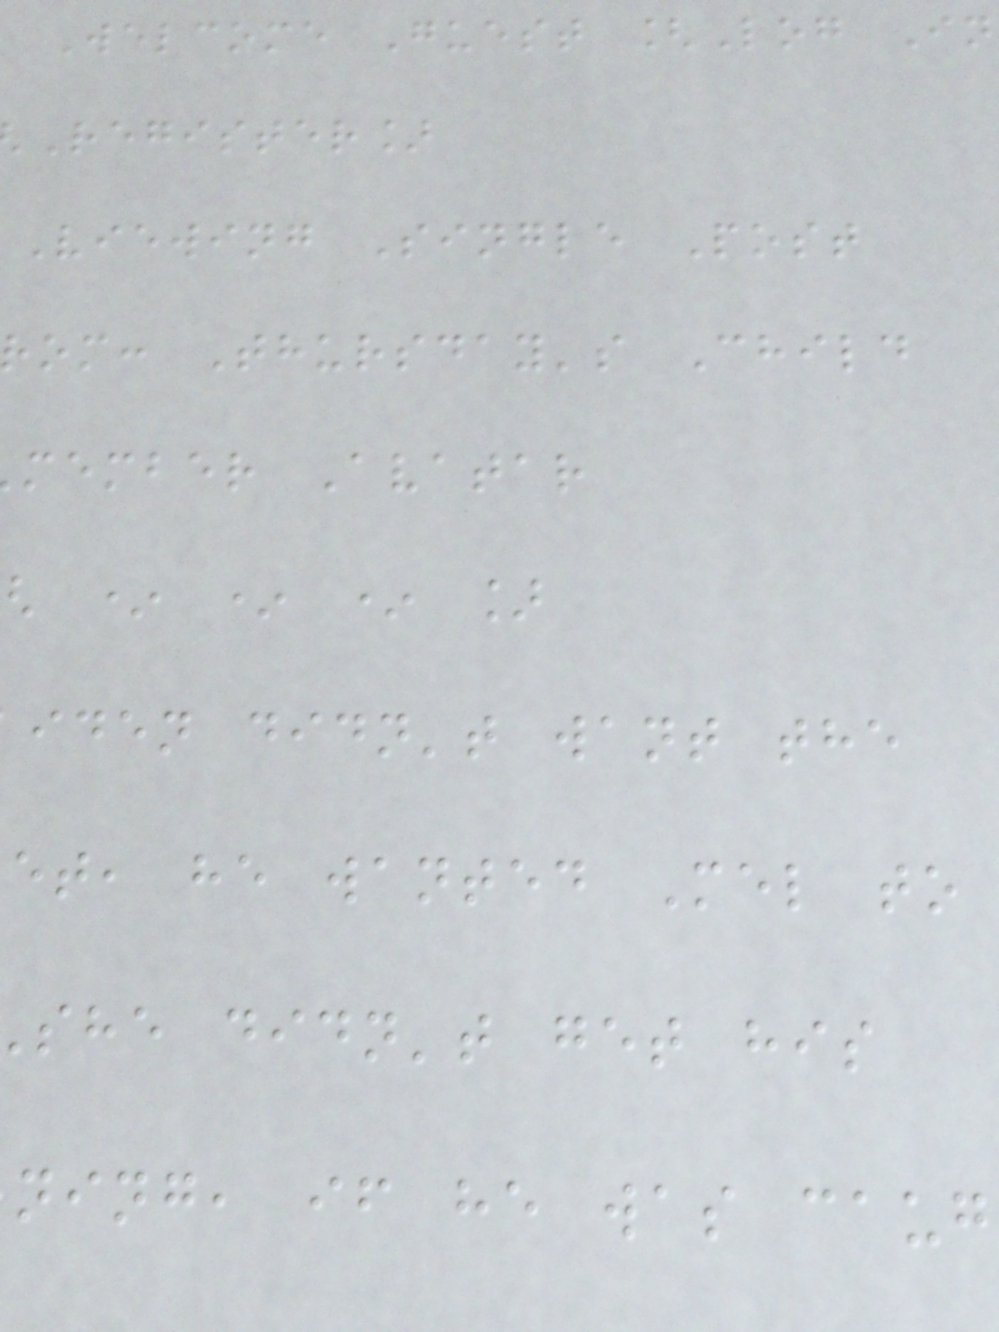Welcome Guest [Log In
Register]
Viewing Single Post
rom: Thursday's Child
member Avatar
* * * ]
iden didn't want the
et, he wanted Mel to
she didn't get his
ning, if he was caug
